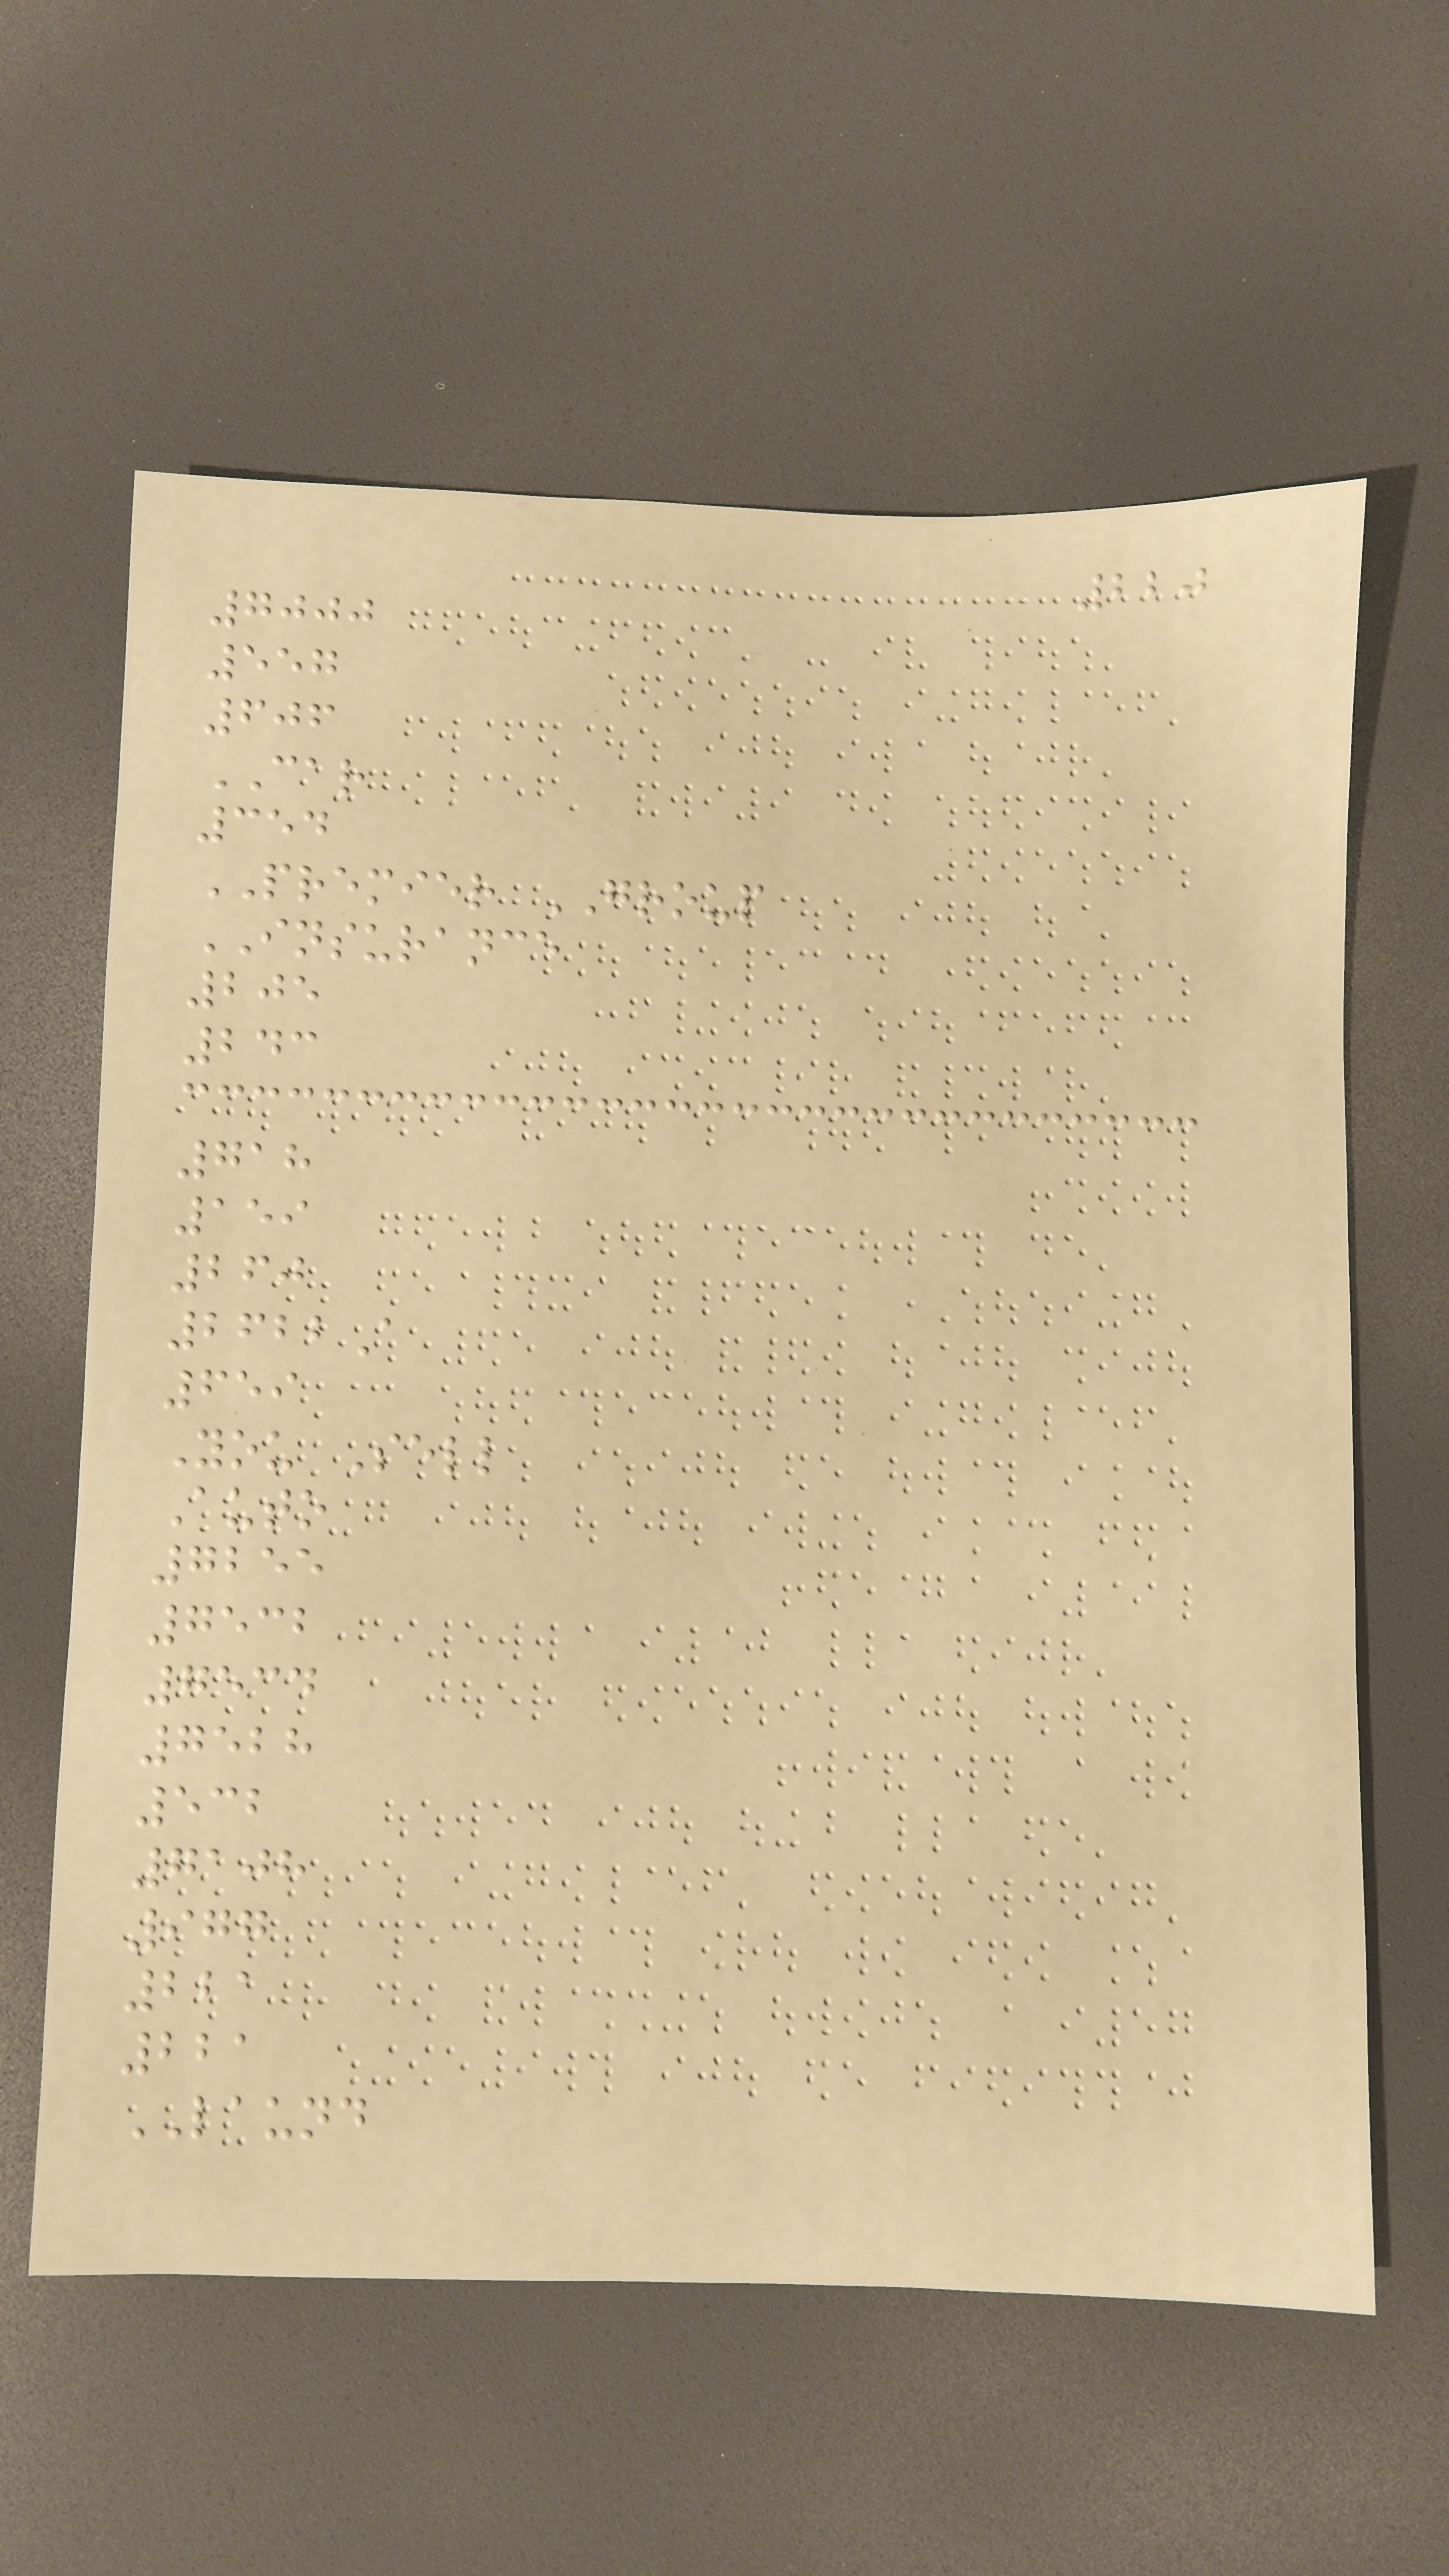220
7000
557
606
CAR
354
PREMIER GROUP
INSURANCE
205
243
718
159
260
2622A
659
You Sell
Auto
7255
7532
7534
7528
532
7108
977
221
221
LAUND
